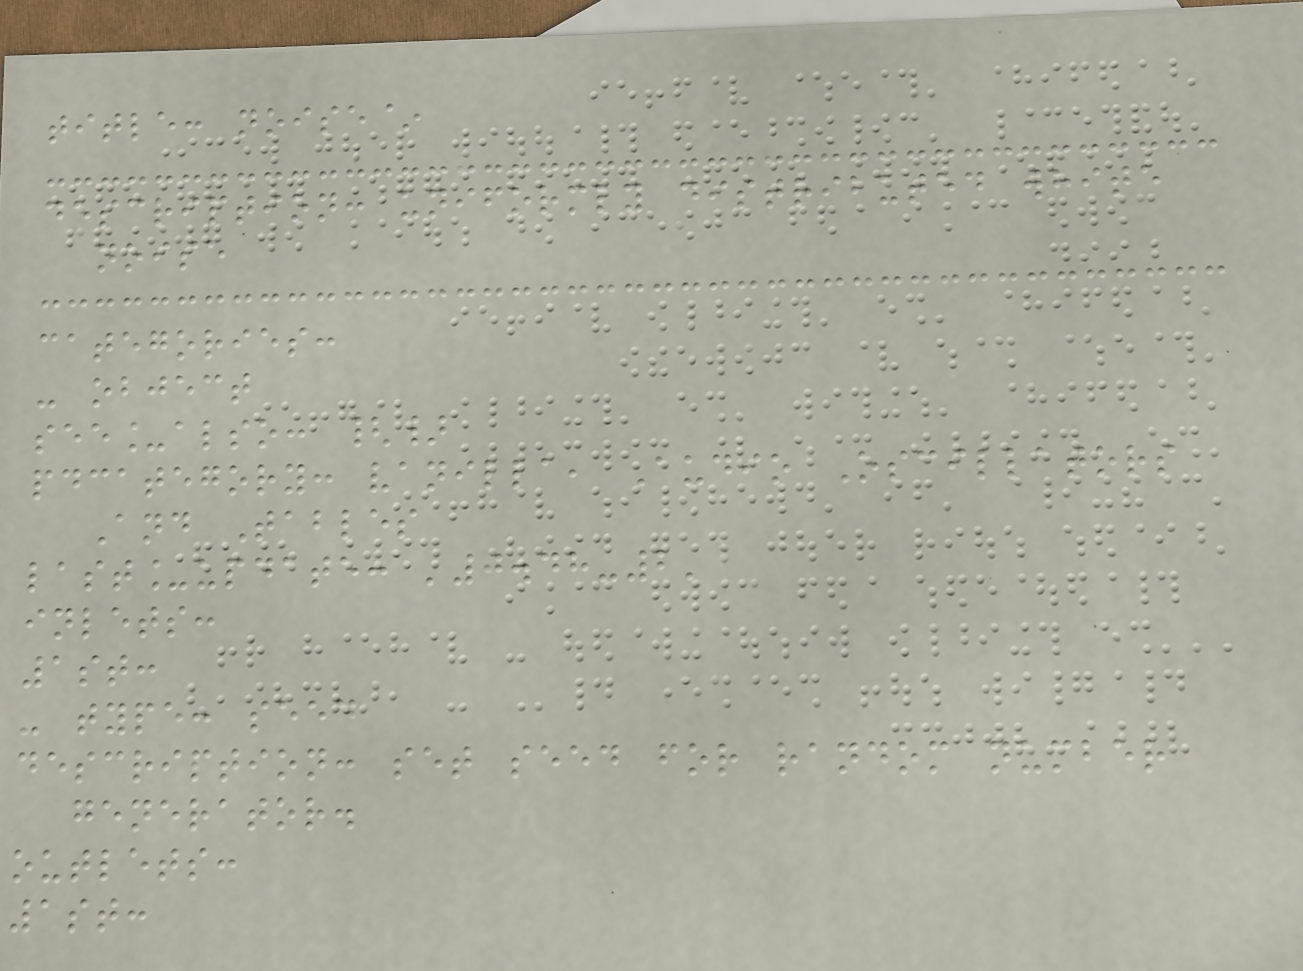title: noise~
description: uniformly distributed white
noise
categories:
- object
see_also: {}
pdcategory: vanilla, Audio Oscillators
And Tables
last_update: '0.48-2'
inlets:
1st:
- type: seed
description: set seed for random number
generator.
outlets:
1st:
